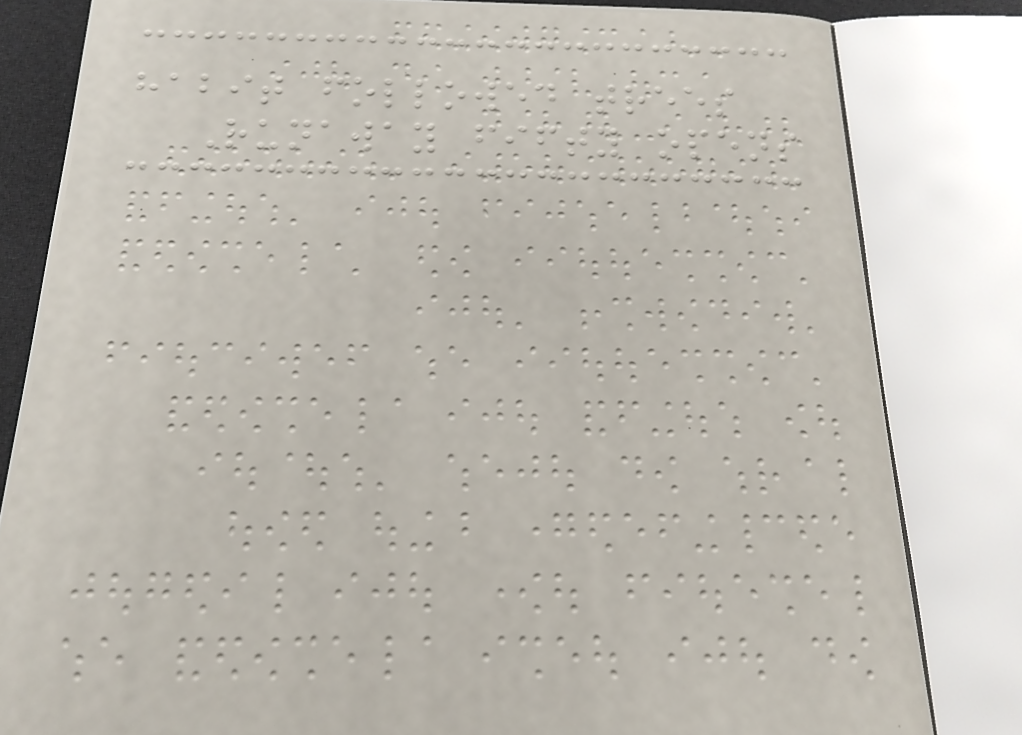habit followed trees
Runaway fifty opens
